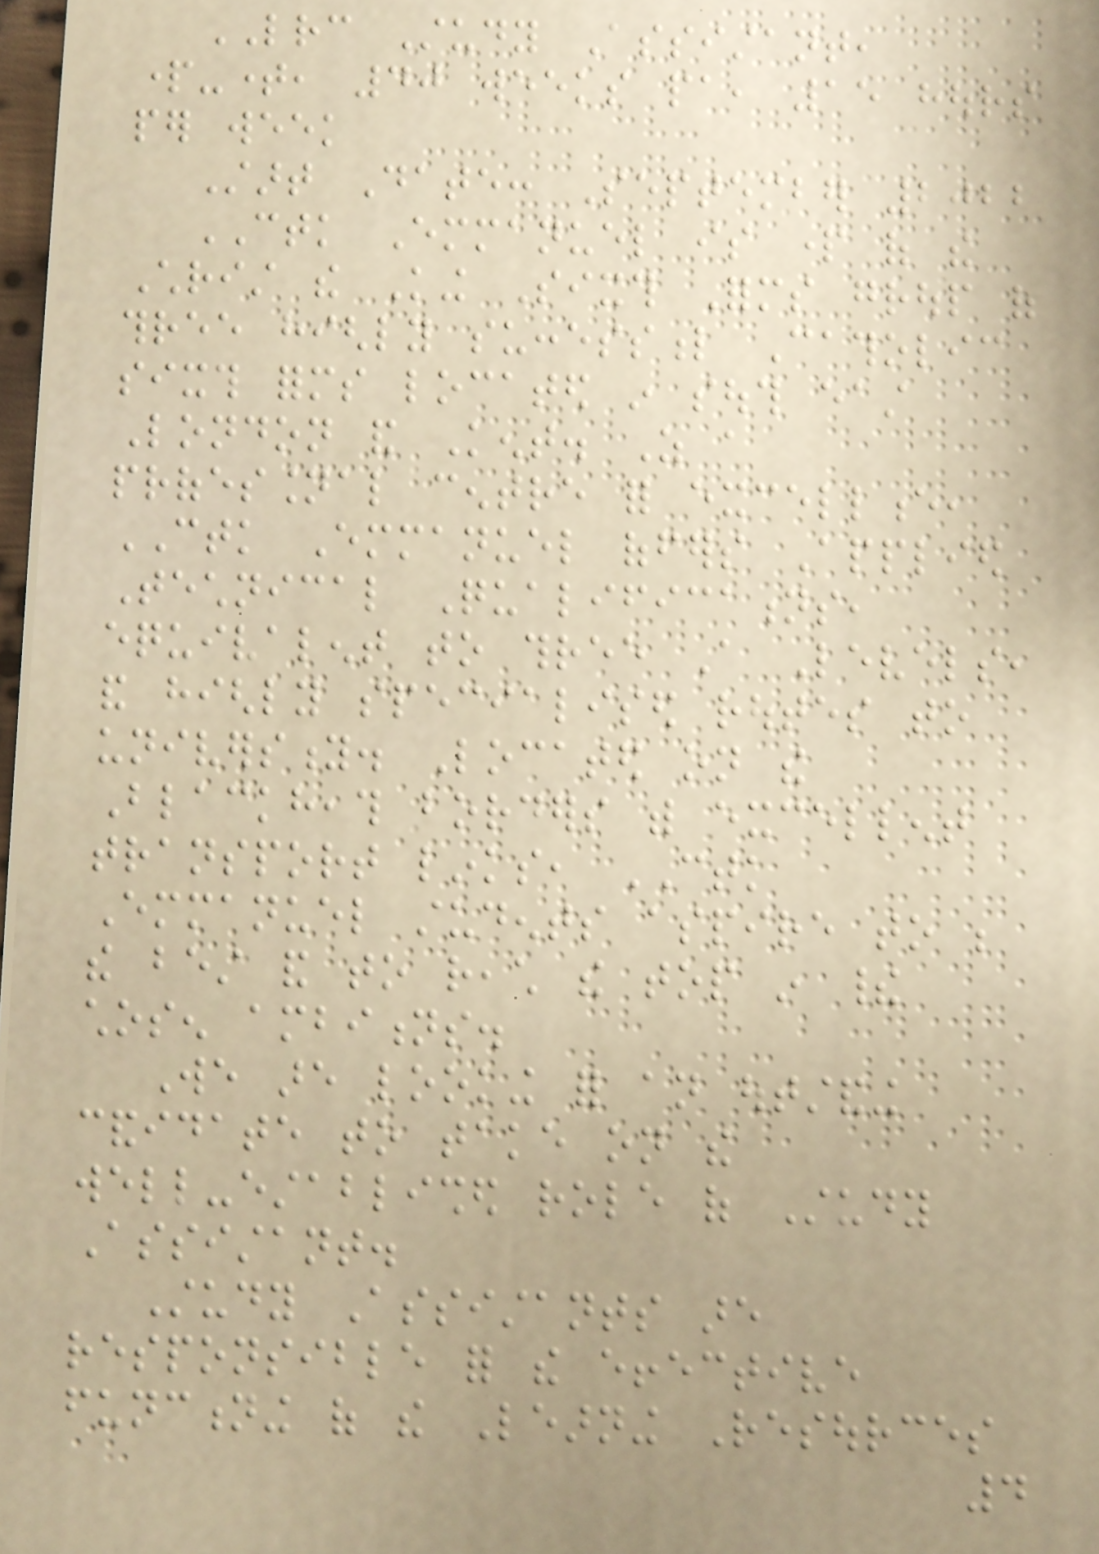LRC Study Assistant,
part-time, 40 weeks pa, 15 hours
per week
Start Date: September 2022
CTK Emmanuel is part of the
Christ the King Sixth Forms group of
three highly successful Catholic
sixth forms located in south east
London and Kent. As a
professional centre for excellence,
CTK Emmanuel offers Applied
Technical Qualifications,
equivalent to three A Levels,
and highly specialised routes to
university. Located on the
Blackheath borders with excellent
transport links, CTK
Emmanuel students aspire to be
the best and to reach the top in their
chosen ambitions.
We are looking for an outstanding
candidate to take on the
well-established role of Study
Assistant.
Study Assistants are
responsible for the effective
functioning of the Learning Resources
4
